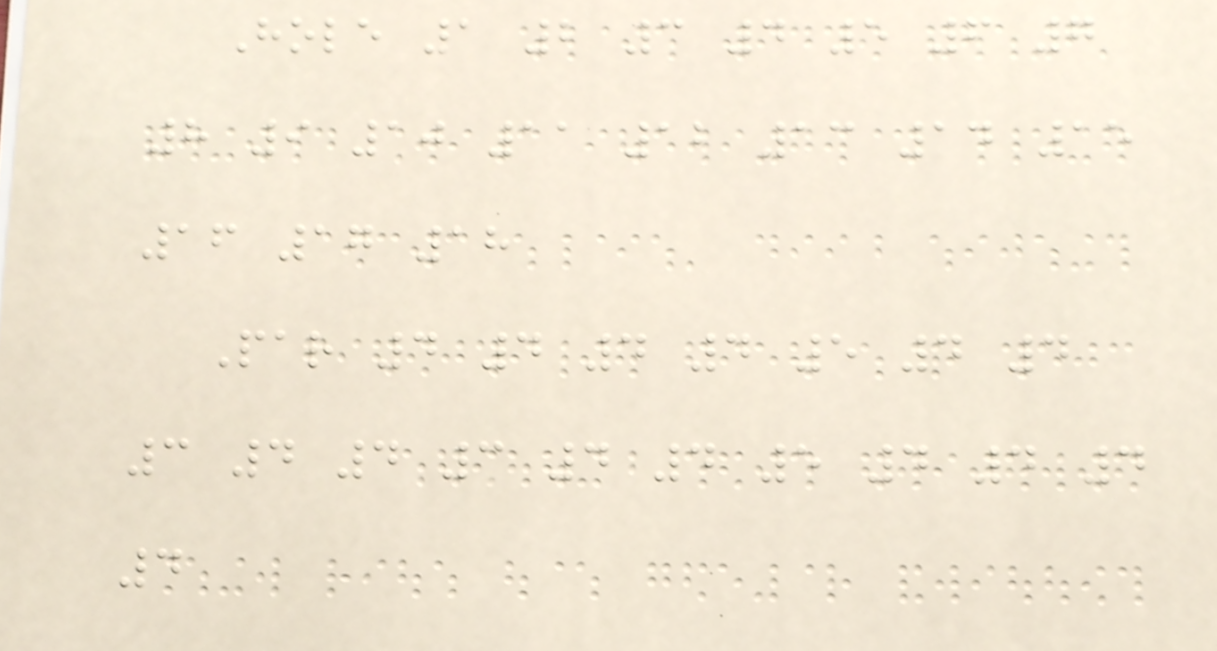Hole 1 2 3 4 5 6 7
8 9 10 11 12 13 14 15
16 17 18
Par 4 4 4 4 5 4 4
3 4 4 3 4 4 5 4 4 4
4
